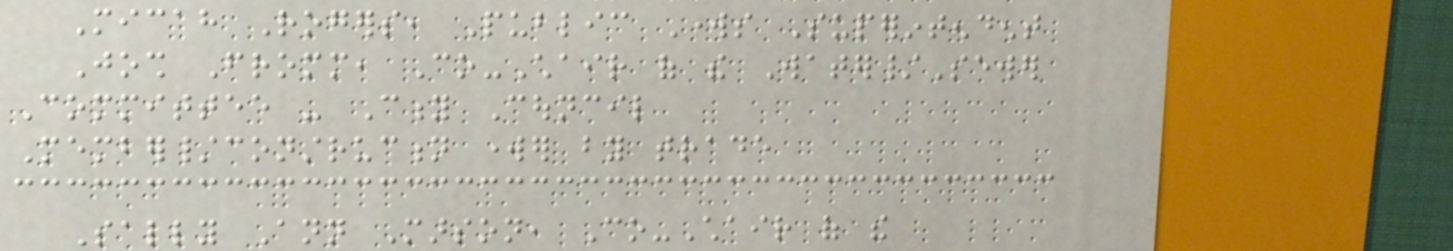Micah Rogers, Public Works Superintendent
Josh Fromm, Co-Chair of the Water/Sewer
Committee - City Council
Member/construction worker by trade
Sally Ann Marson, Co-Chair of the
